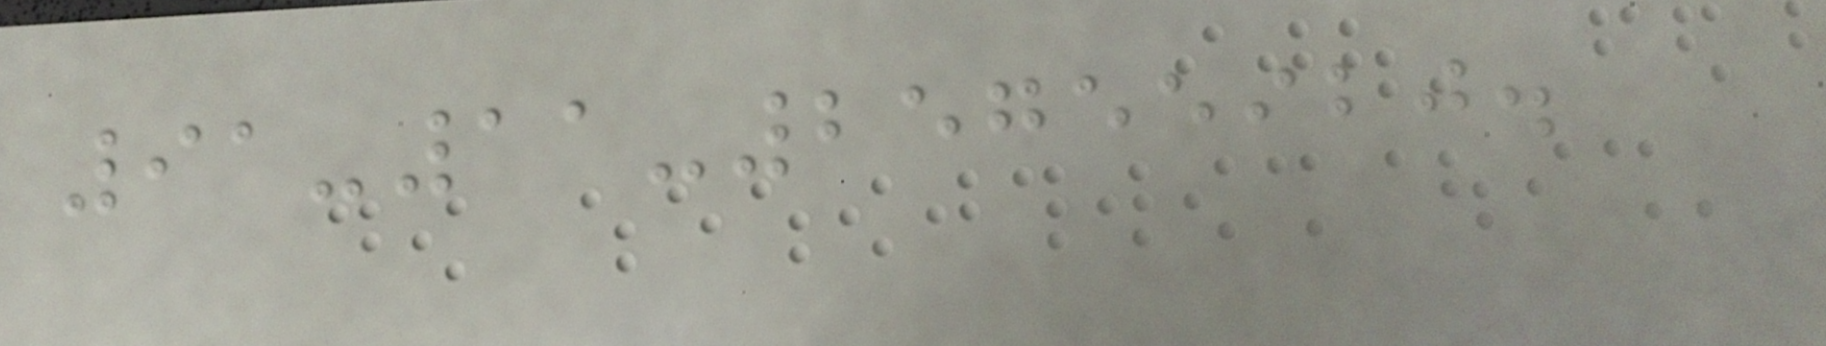91-11-25755920.
